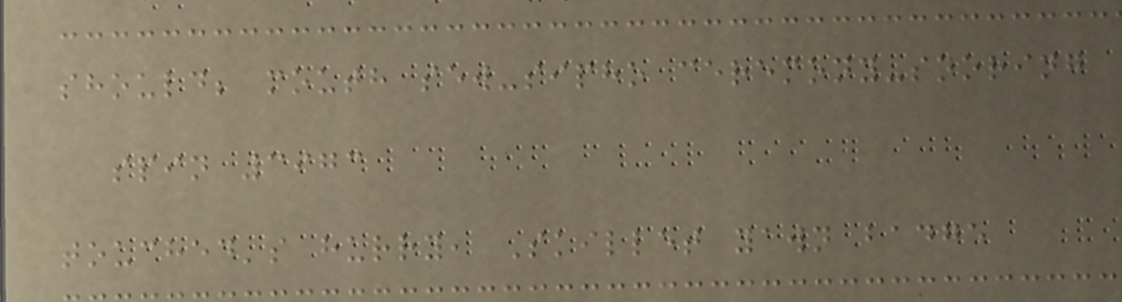should; mouth sew-sipho ceremony-snoring
spin 3973
touched's hurry, Skillet yawn badge
